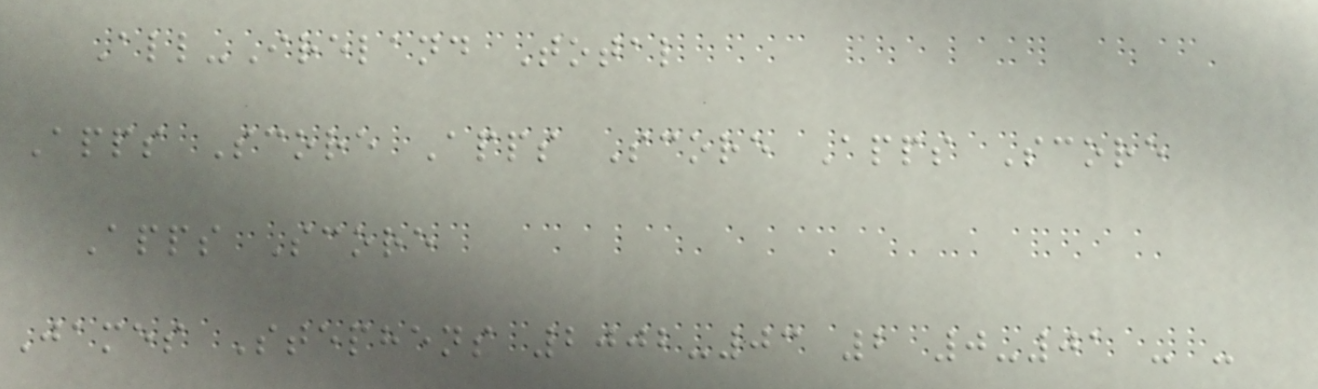All-Ireland Total
Apps Score Apps Score Apps Score
Apps Score
James Stephens 2002-03 2 0-01 - -
